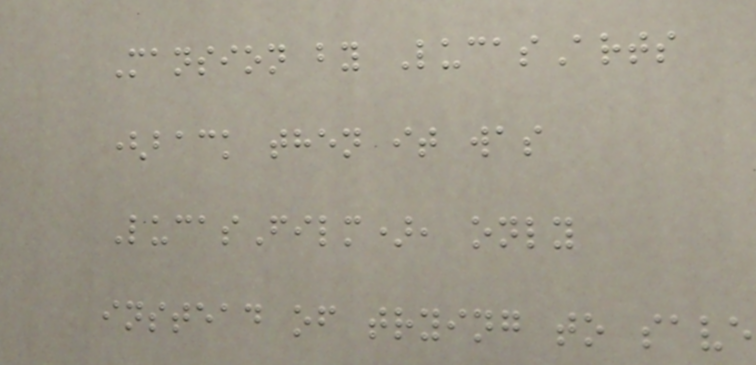Mansion by LucasArts
(back then it was
LucasFilm), only
instead of trying to save
